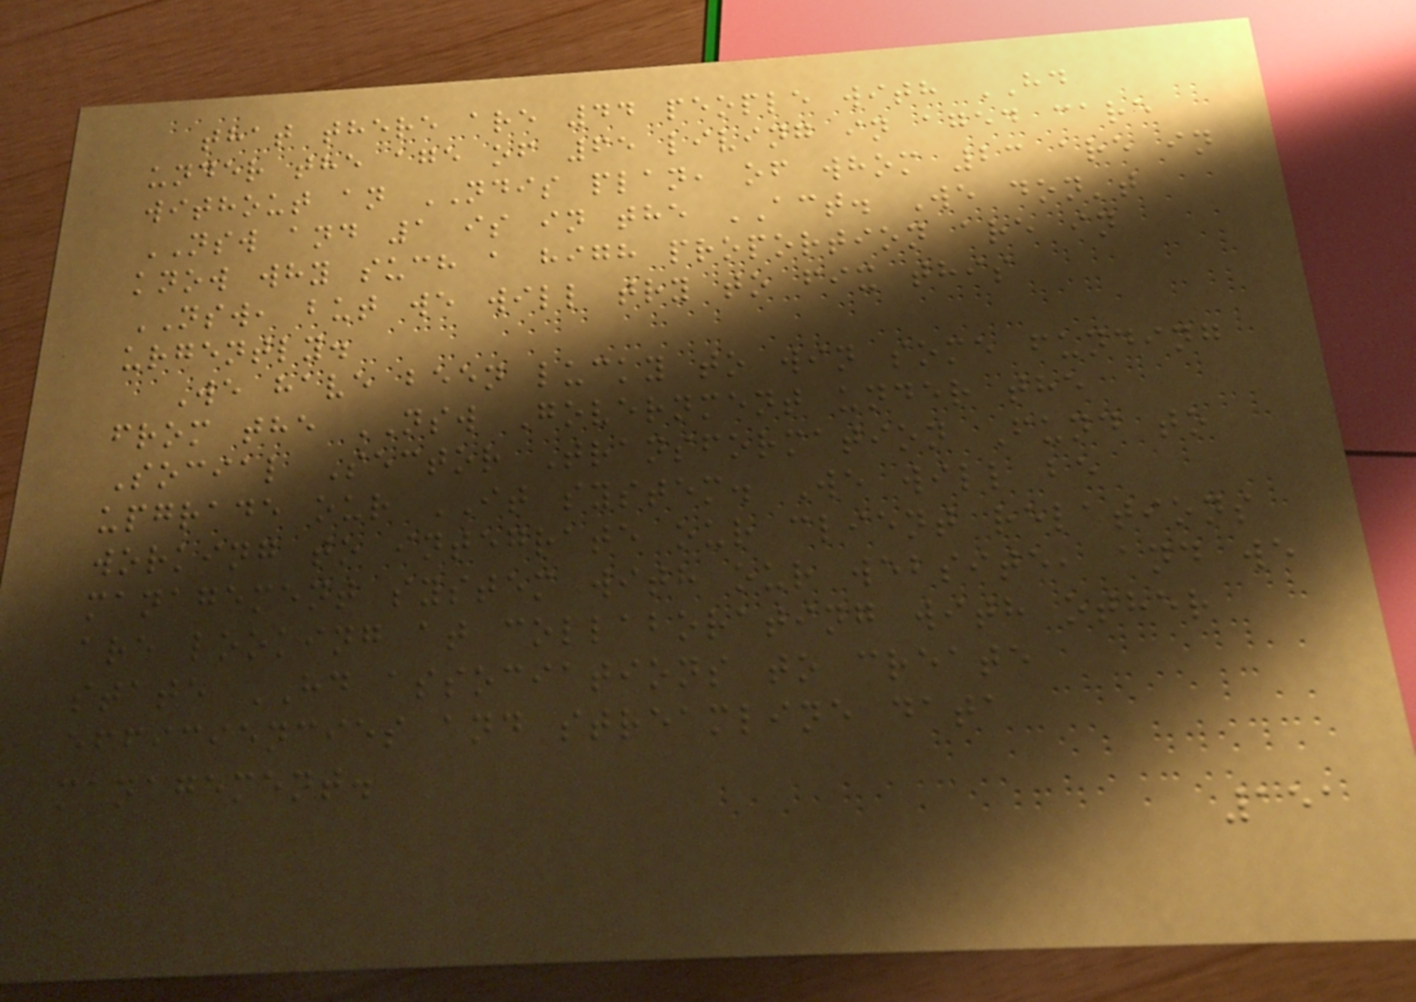that there are 44 people with HD
under the age of 65 living in aged care
without an NDIS plan, of whom 23 are in
NSW and 1 is in the ACT. We don't
know why such a high proportion are in
NSW, but we will try to fix this
urgently.
We have been lucky to win some funding
from the NSW Government under the
Social Sector Transformation Fund to
upgrade our IT system. We will be
working to integrate our client relations
management system with our website, and we
are looking at collaborating with other
state HD associations to create
efficiencies and streamline data
management.
151
